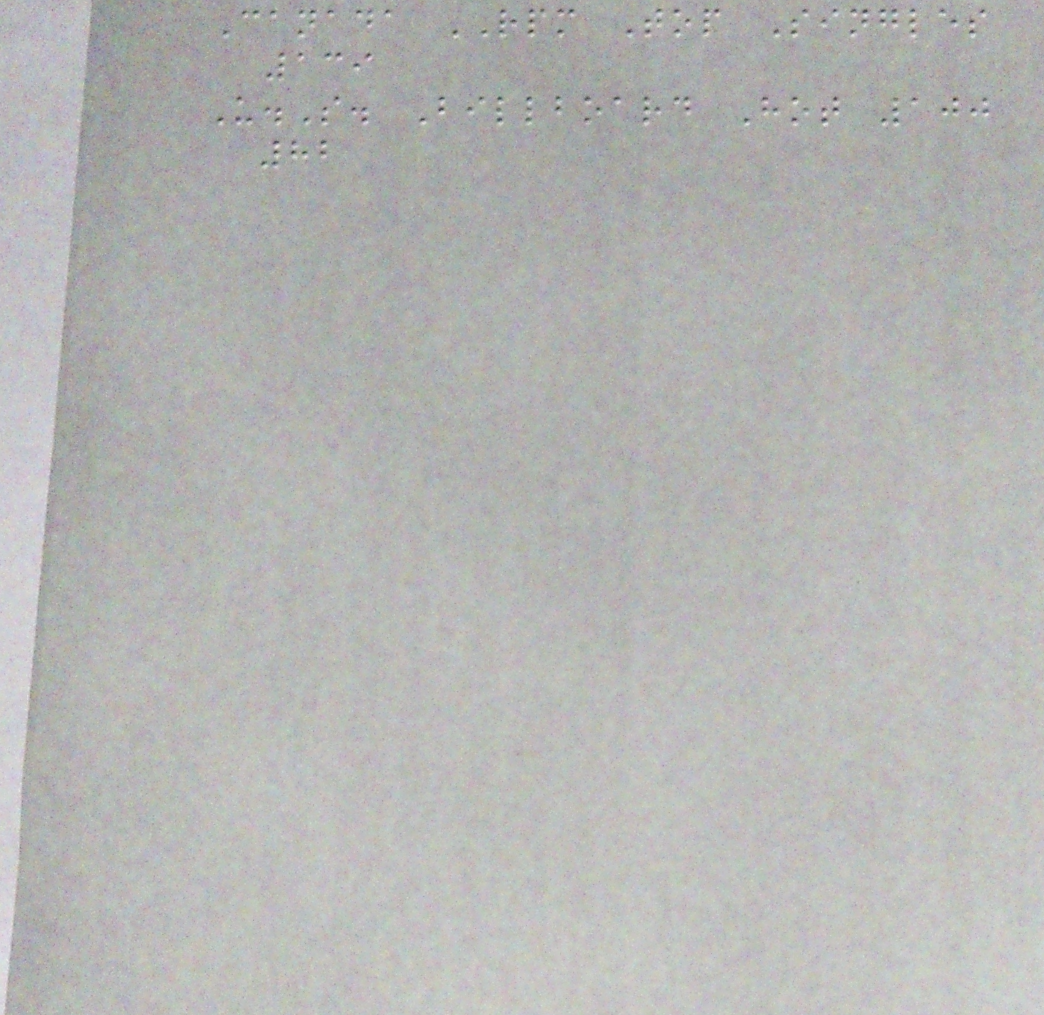Canada RPM Top Singles
139
U.S. Billboard Hot 100
82
